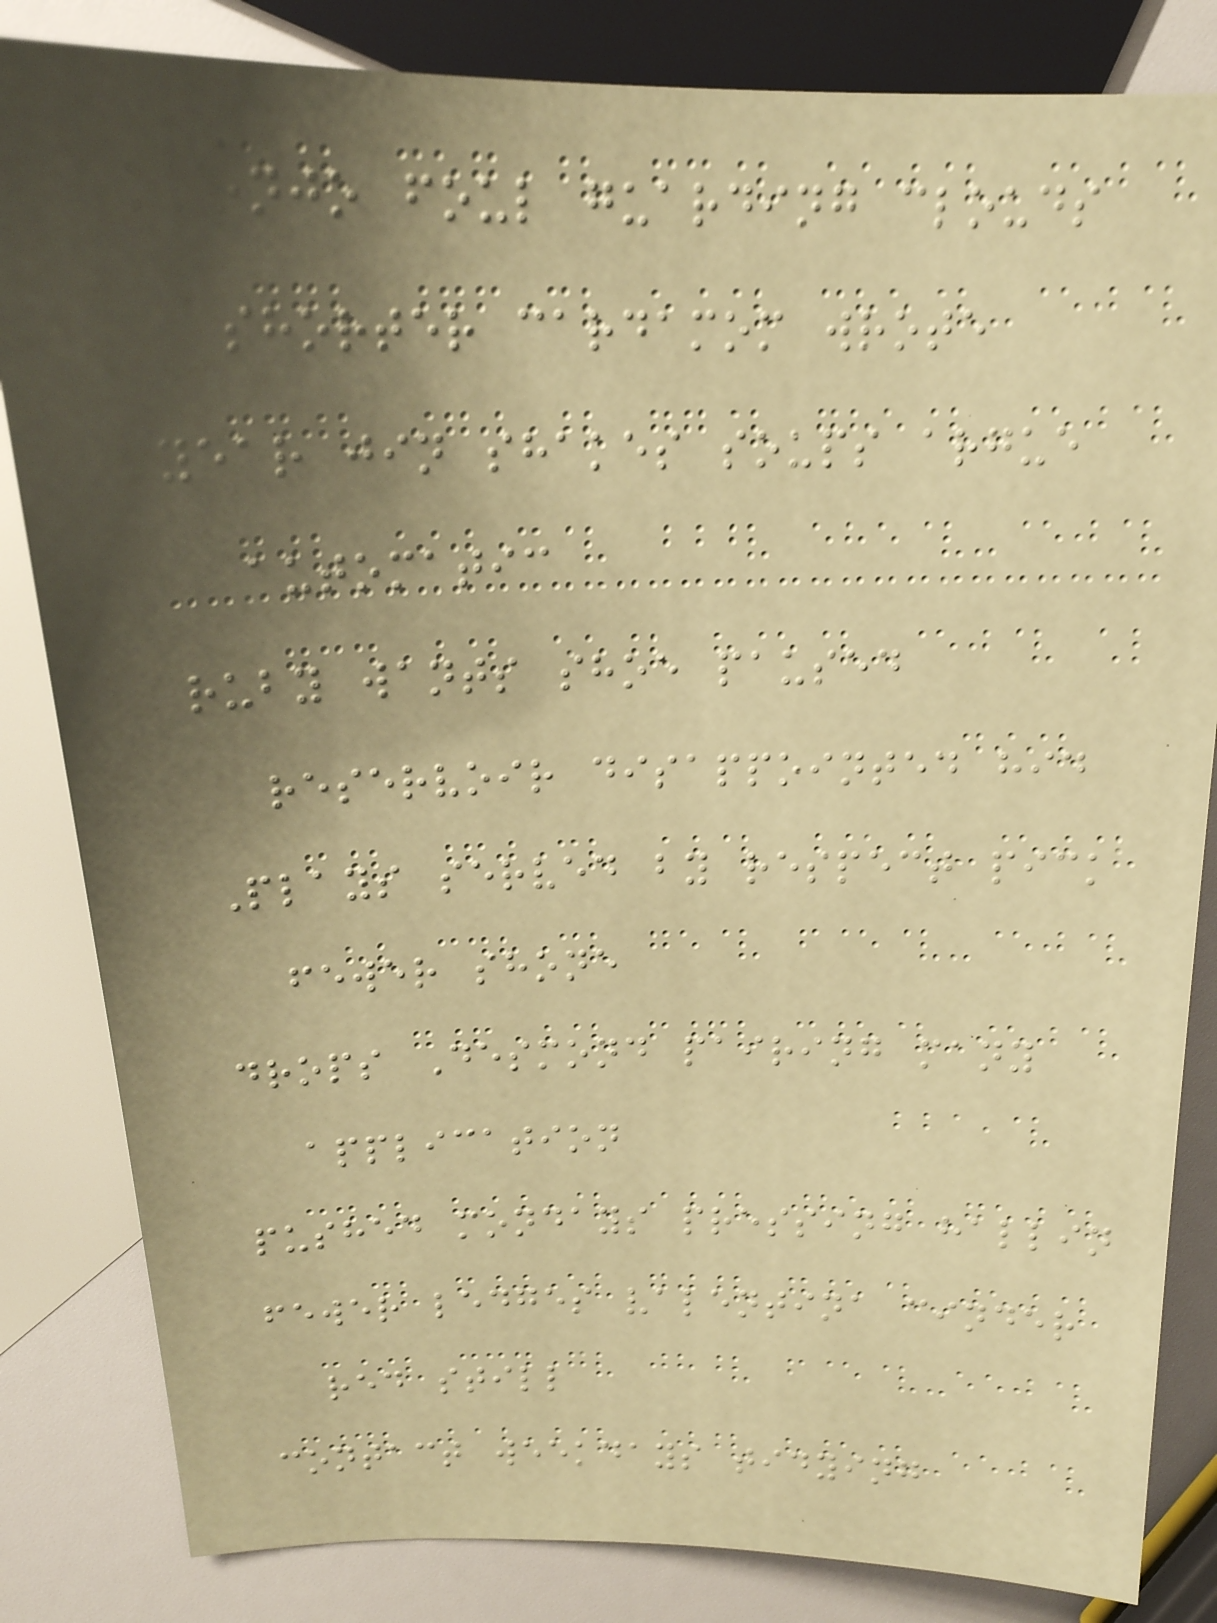okonjo foul guarding clouds
shorter cardamom wrote
year jin shakes soups argue
automatic
ruby wants shoe paused
reservoir disappointed hid
Plays served by respect pick
fewer shone
drops Desmond pairing many
application
pushed mondays pressing hallin
fewer ledges valentina cinder
red still
contact weekdays tidying
